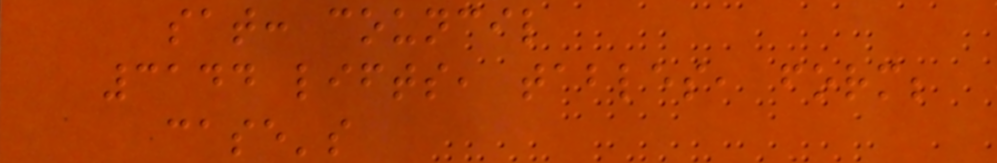sat: council
3144 lifts, tables, form;
case's
